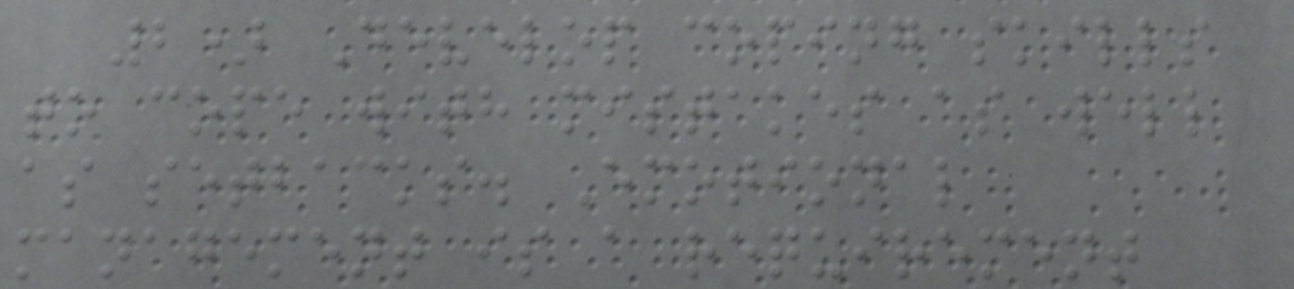2) Develop coping skills
to cope with mistakes as well
as setbacks. Emotional
management is a requirement
